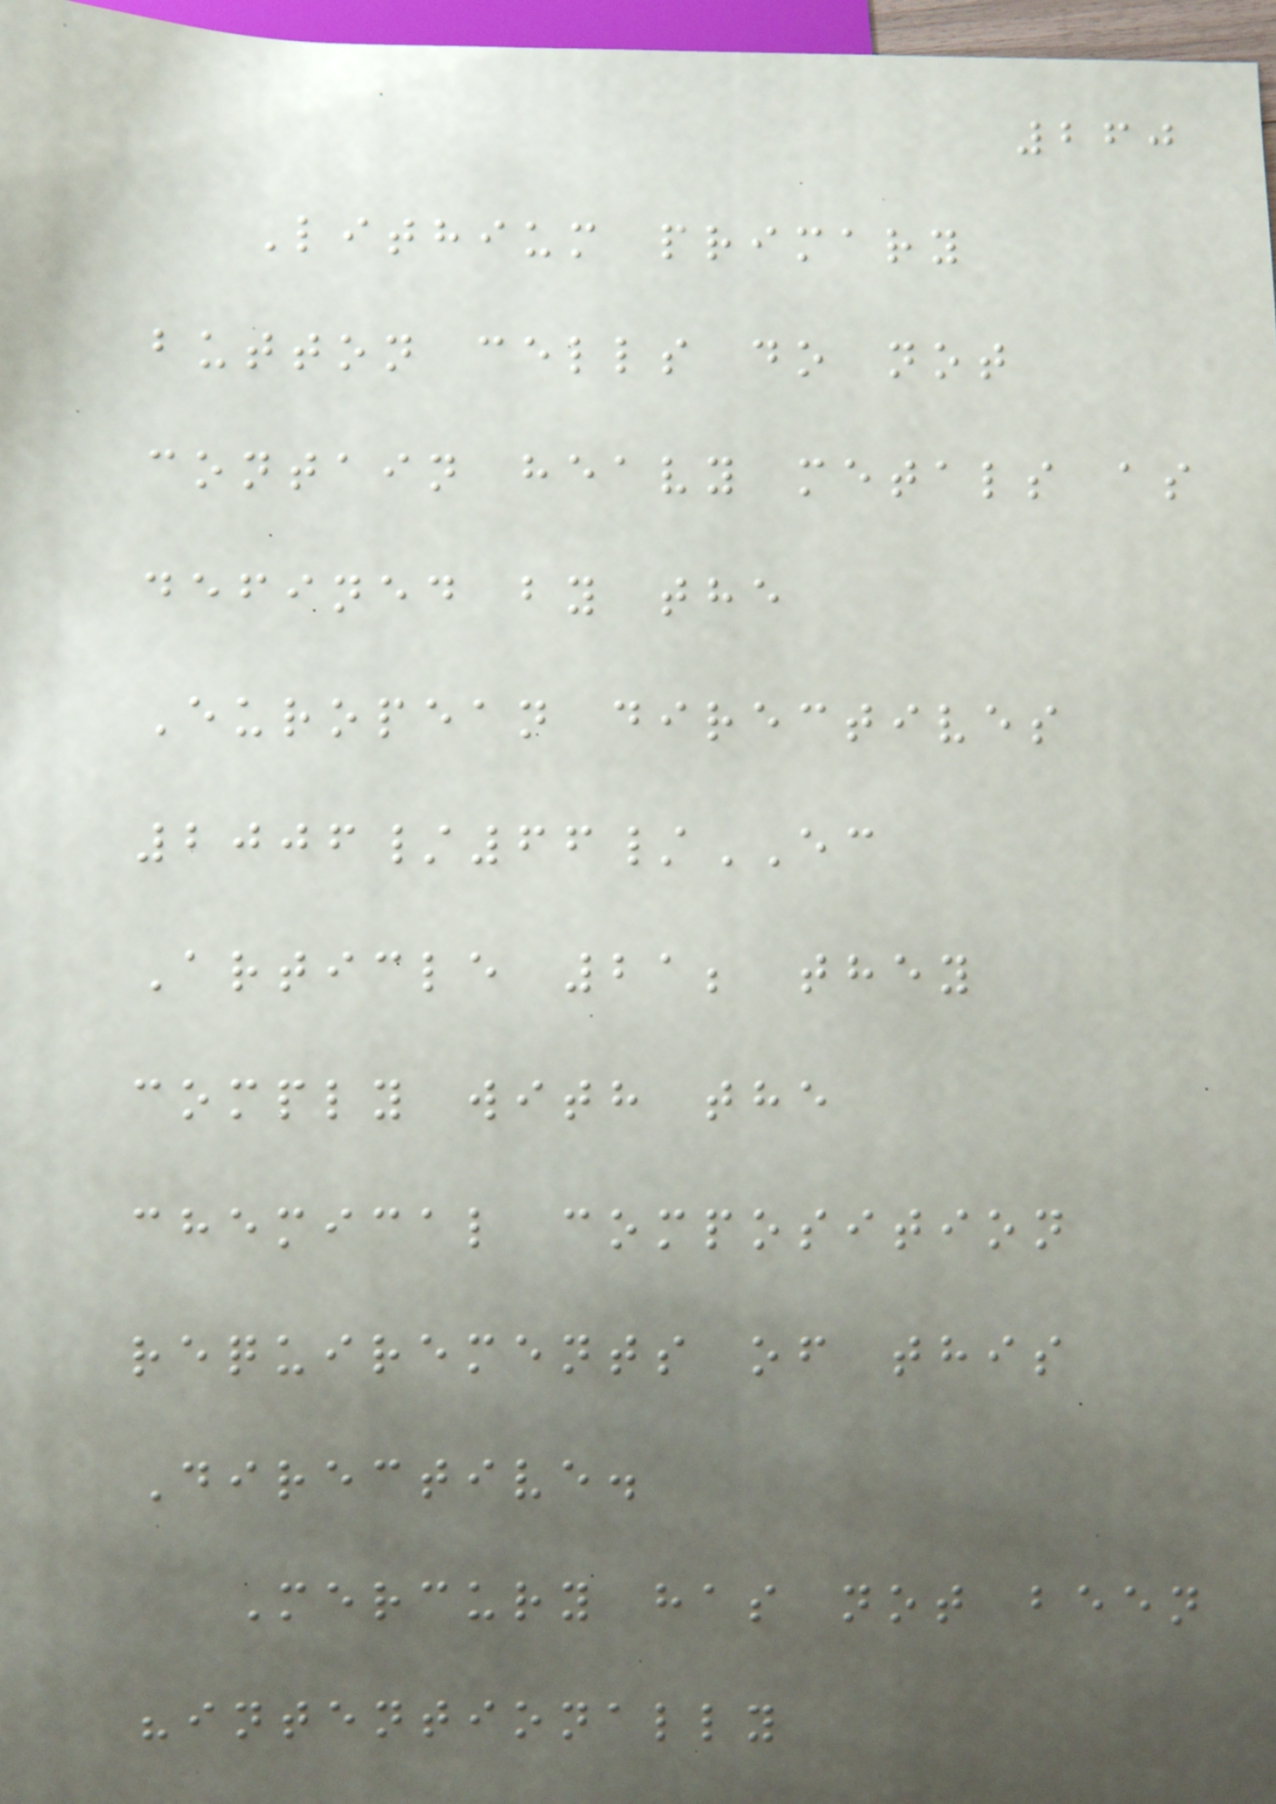260
Lithium primary
button cells do not
contain heavy metals as
defined by the
European directives
2006/66/EC
Article 21; they
comply with the
chemical composition
requirements of this
Directive.
Mercury has not been
"intentionally
